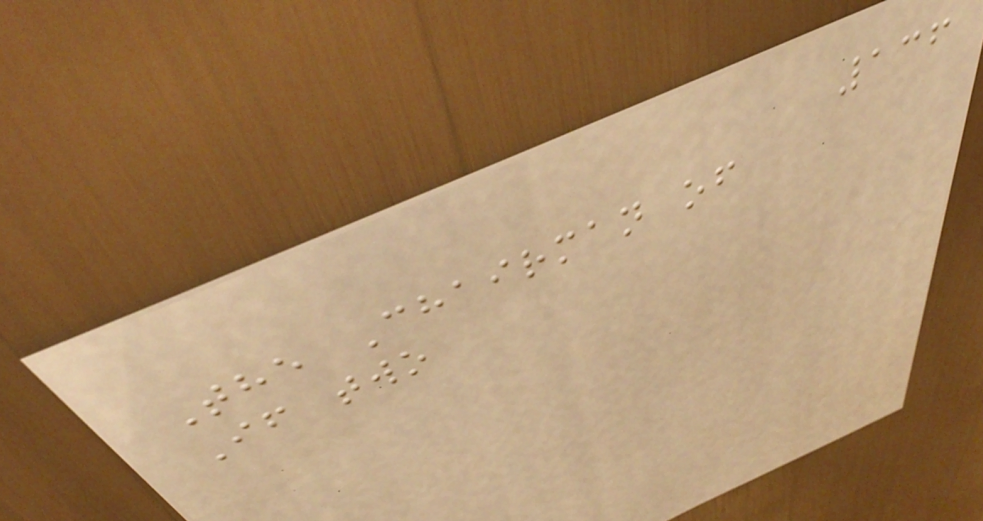136
The Chairman of
If two
